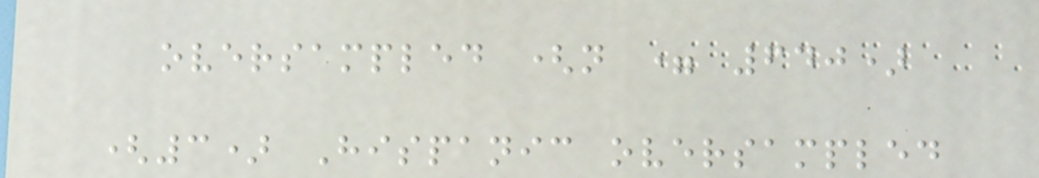oversampled (n = 640)
(3) Hispanic oversampled
